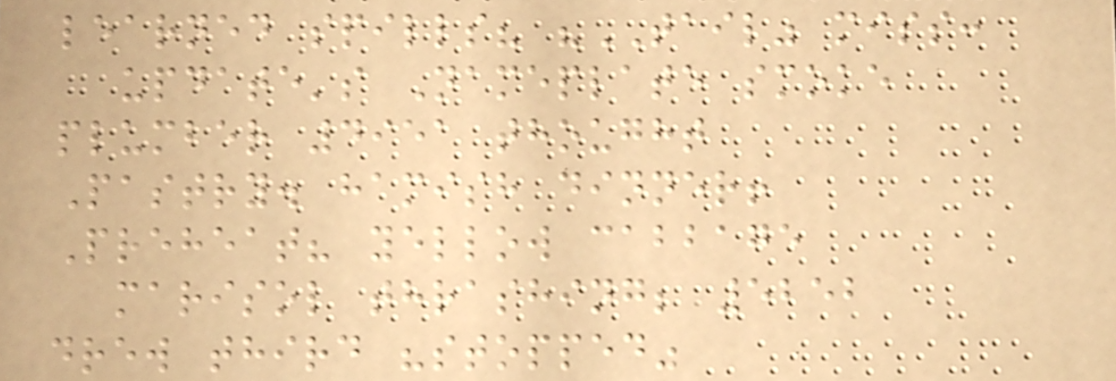learned spills? "TAIL" miss:
update's Nameplate smoke
plumber 4951 thought
Pastry. hamish dinner!
Preheat? yellow cabbage
marisol thrashing; 5252
drew third "stopped"
